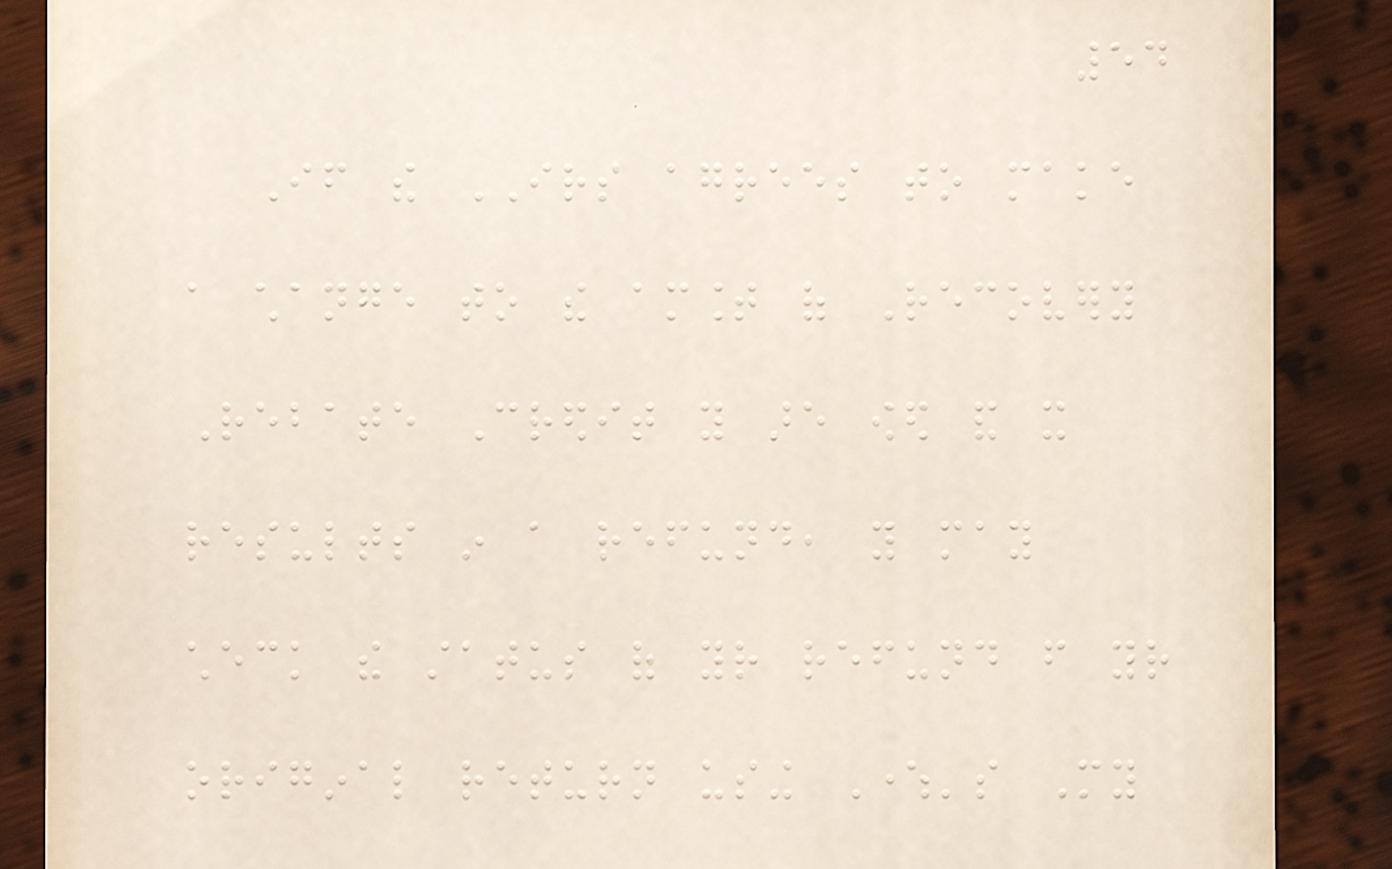54
If the IRS agrees to make
a change to the amount of Recovery
Rebate Credit you are owed and it
results in a refund, you may
check the status of your refund from your
original return using Where's My
